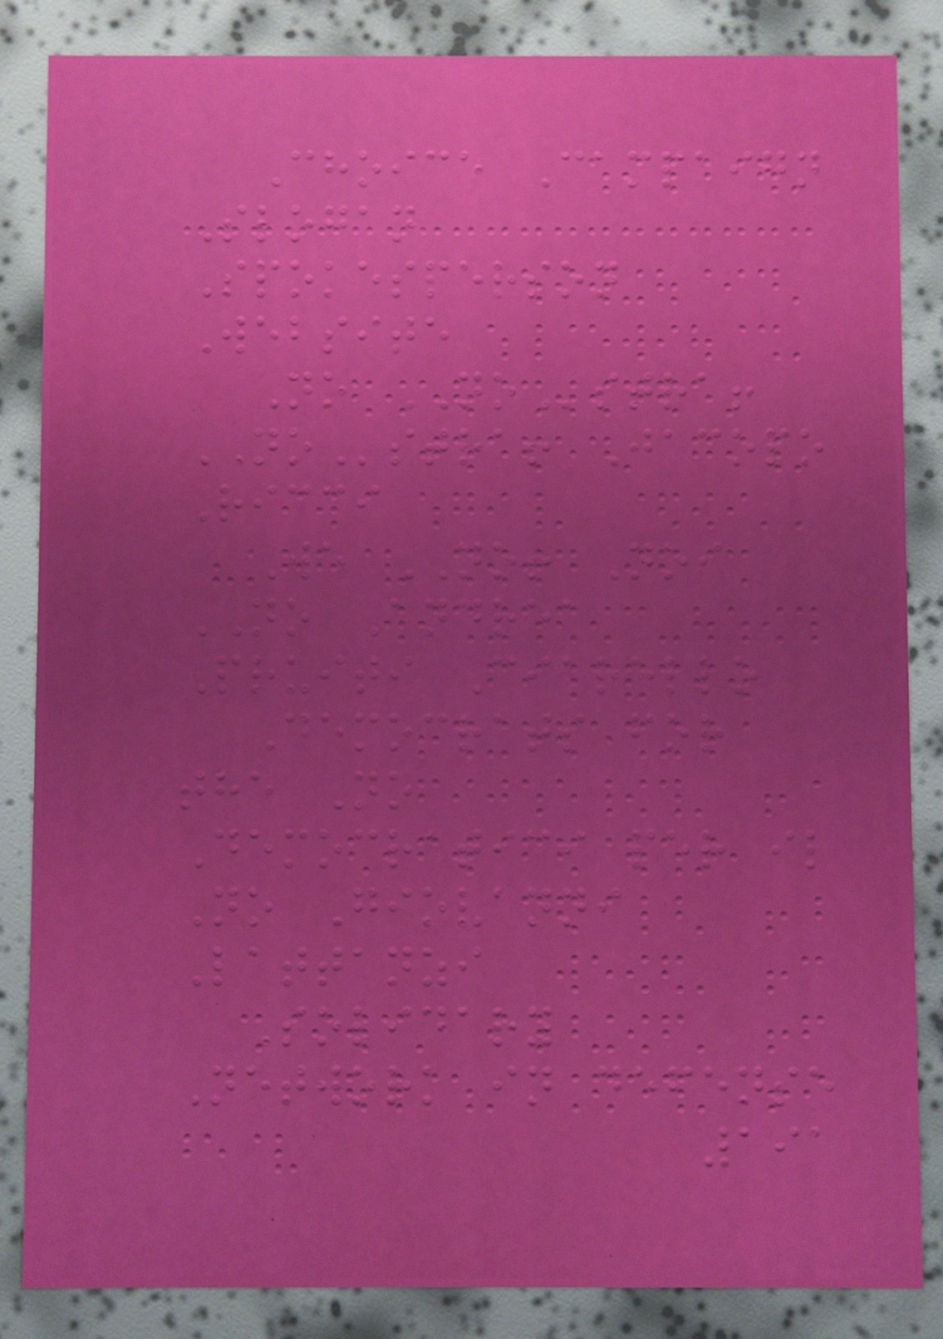Choice Campaign
Slogan
Spokesperson
Website
No NOstra!
NOstra! Jacopo
Ricci
We NO! Noi
NO Andrea
Pruiti Ciarello
Democrats for
the No
Democratici per il
No Giovanni
Lattanzi
Solidary
Network in defense
191
